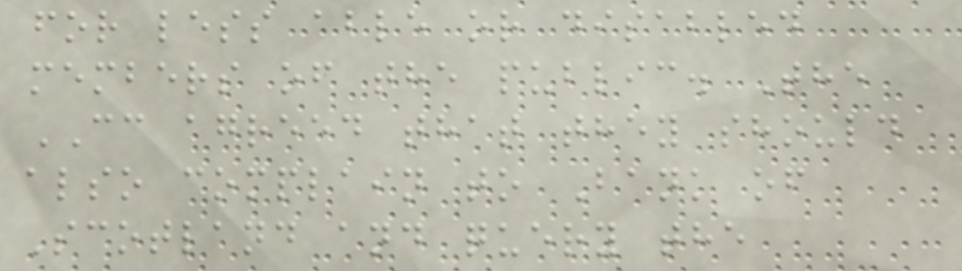for less able or disabled
members of the public. The
CC agreed that they should
also complain to Bank of
Scotland and query the
